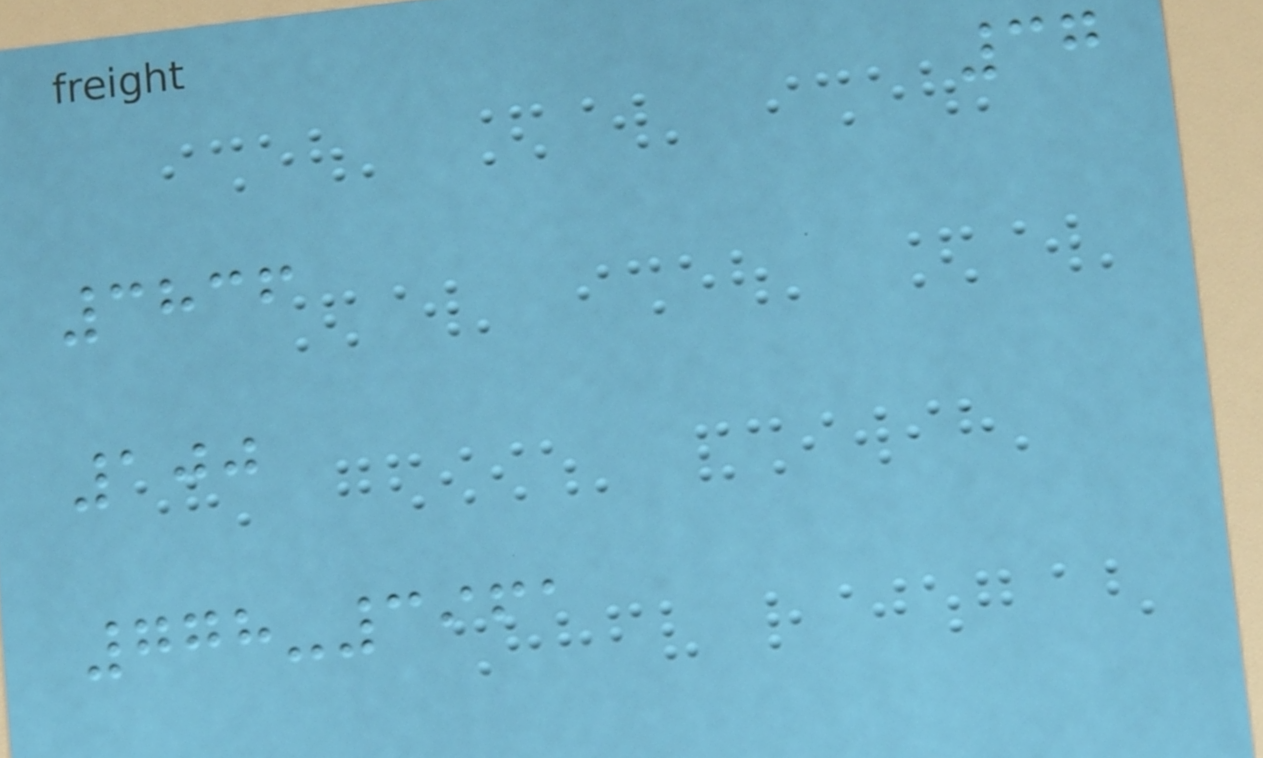37
3836
100
778-3961
